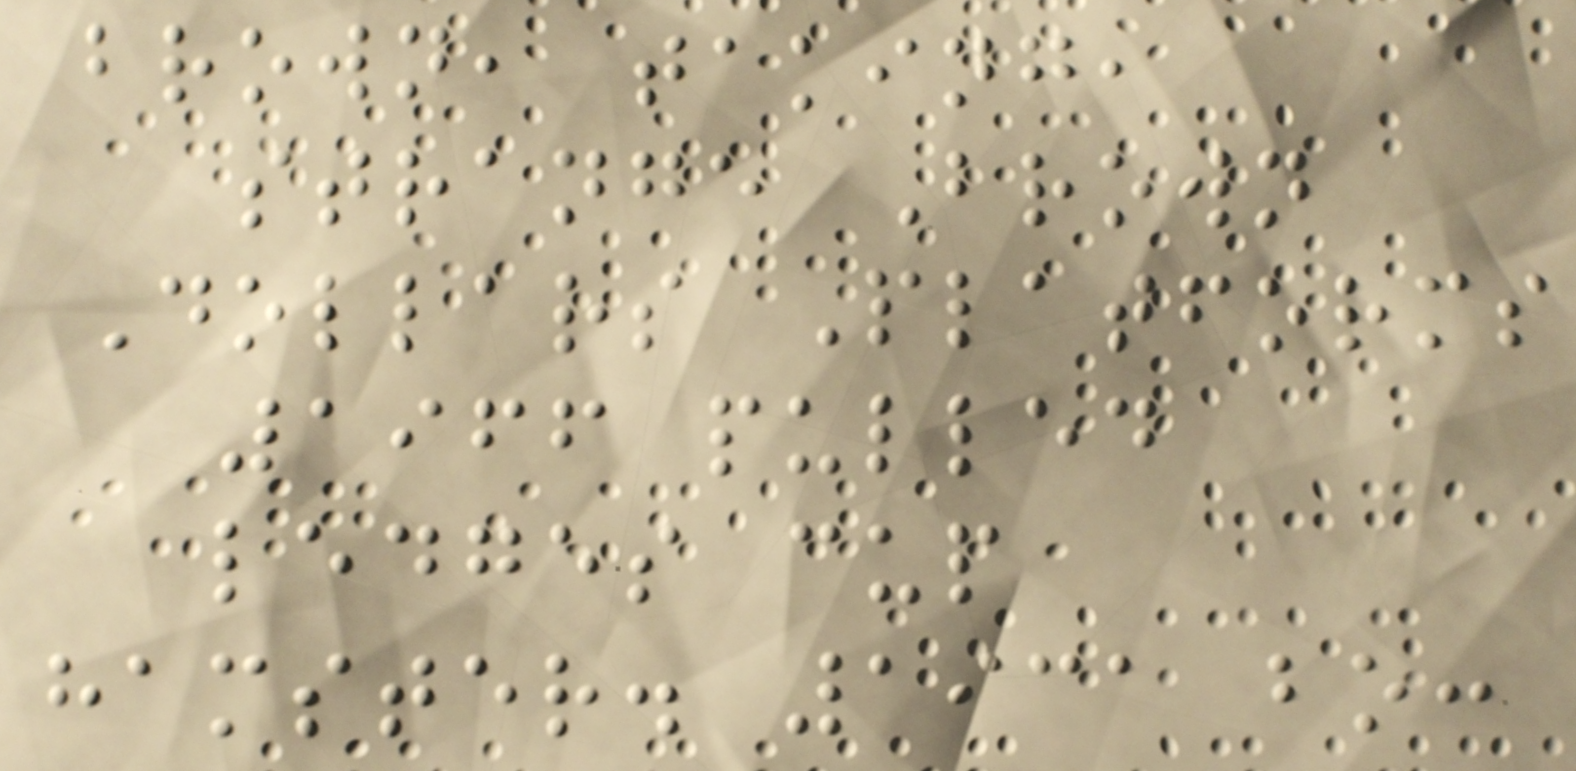brown, taking,
strange Brown
Dollars Platforms
1966 pulled
ledges cup
hamster. 1931 bo:
